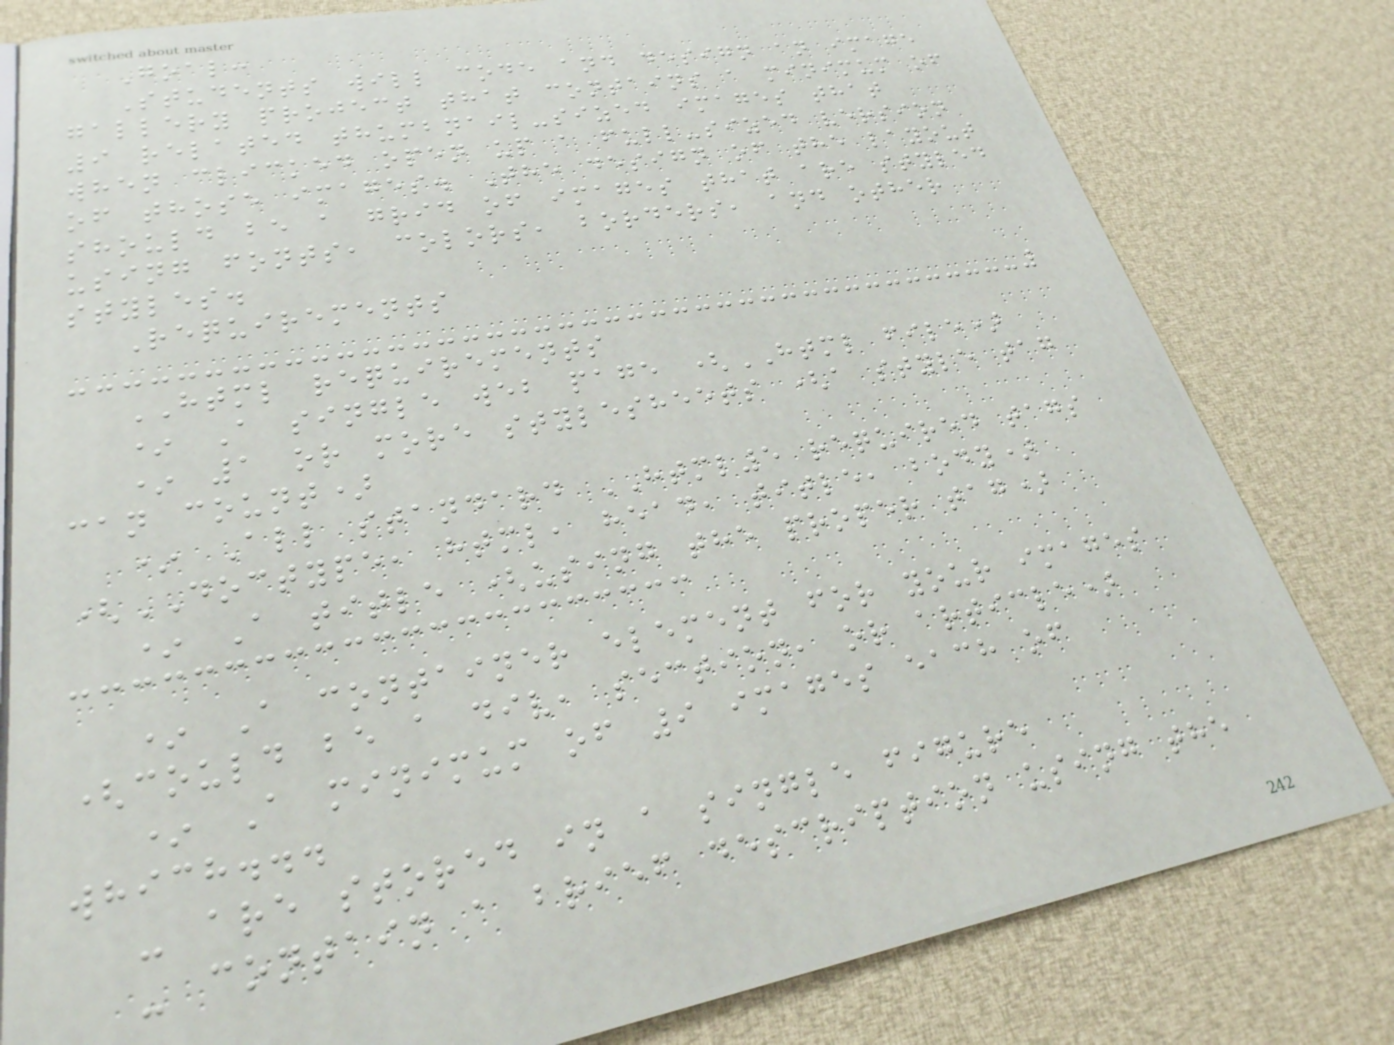Goal:
Students will code and design an image
gallery project that contains a minimum of
9 related thumbnail-sized images that
when clicked open up a full-sized version
of those images. The design of the layout
should be a grid of images that are styled
using fonts, colors, borders, and other
styles.
Requirements
HTML requirements
* A single web page (HTML file)
* 1 or more stylesheets (a style tag
can count)
* All standard HTML5 required tags
(DOCTYPE, html, head, title, body)
* A title (using the proper tag)
* A container element for your images
(could be a div, section, or article)
* A minimum of 9 images each of
which...
- are stored in a single figure
- contain a brief description using the
